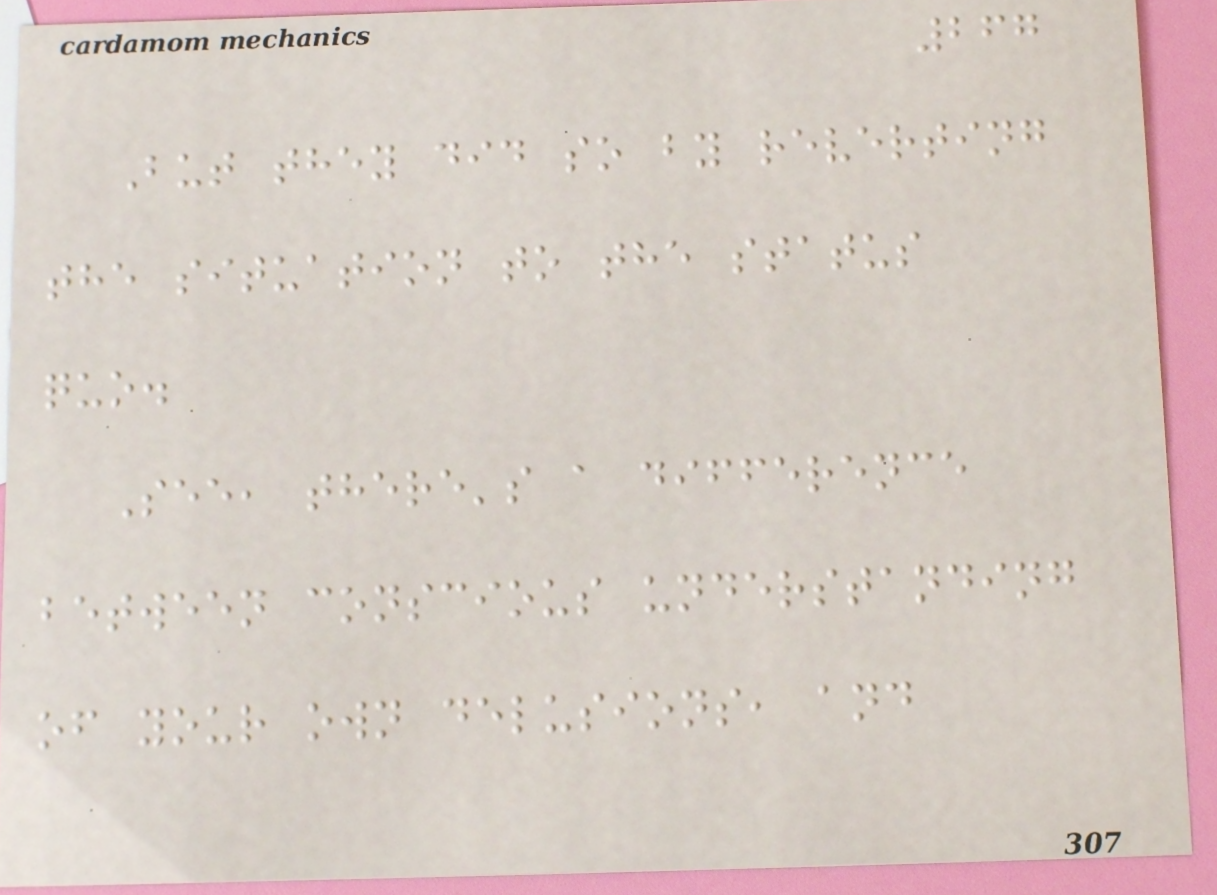267
But they did so by reverting
the situation to the status
quo.
See, there's a difference
between conscious understanding
of your own delusions, and
